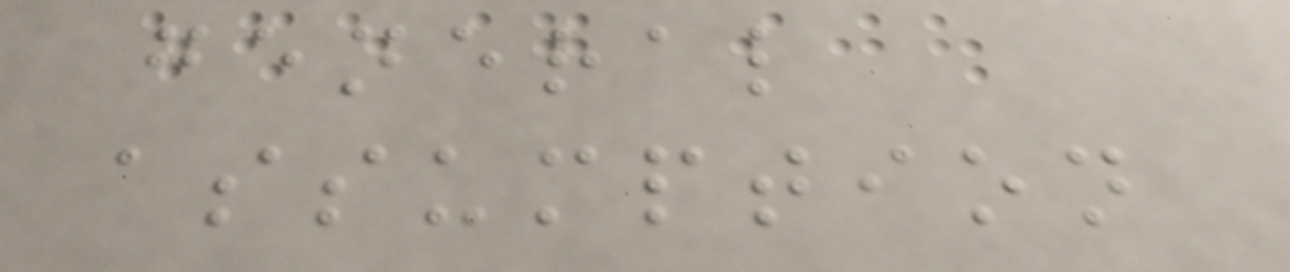general
assumption
